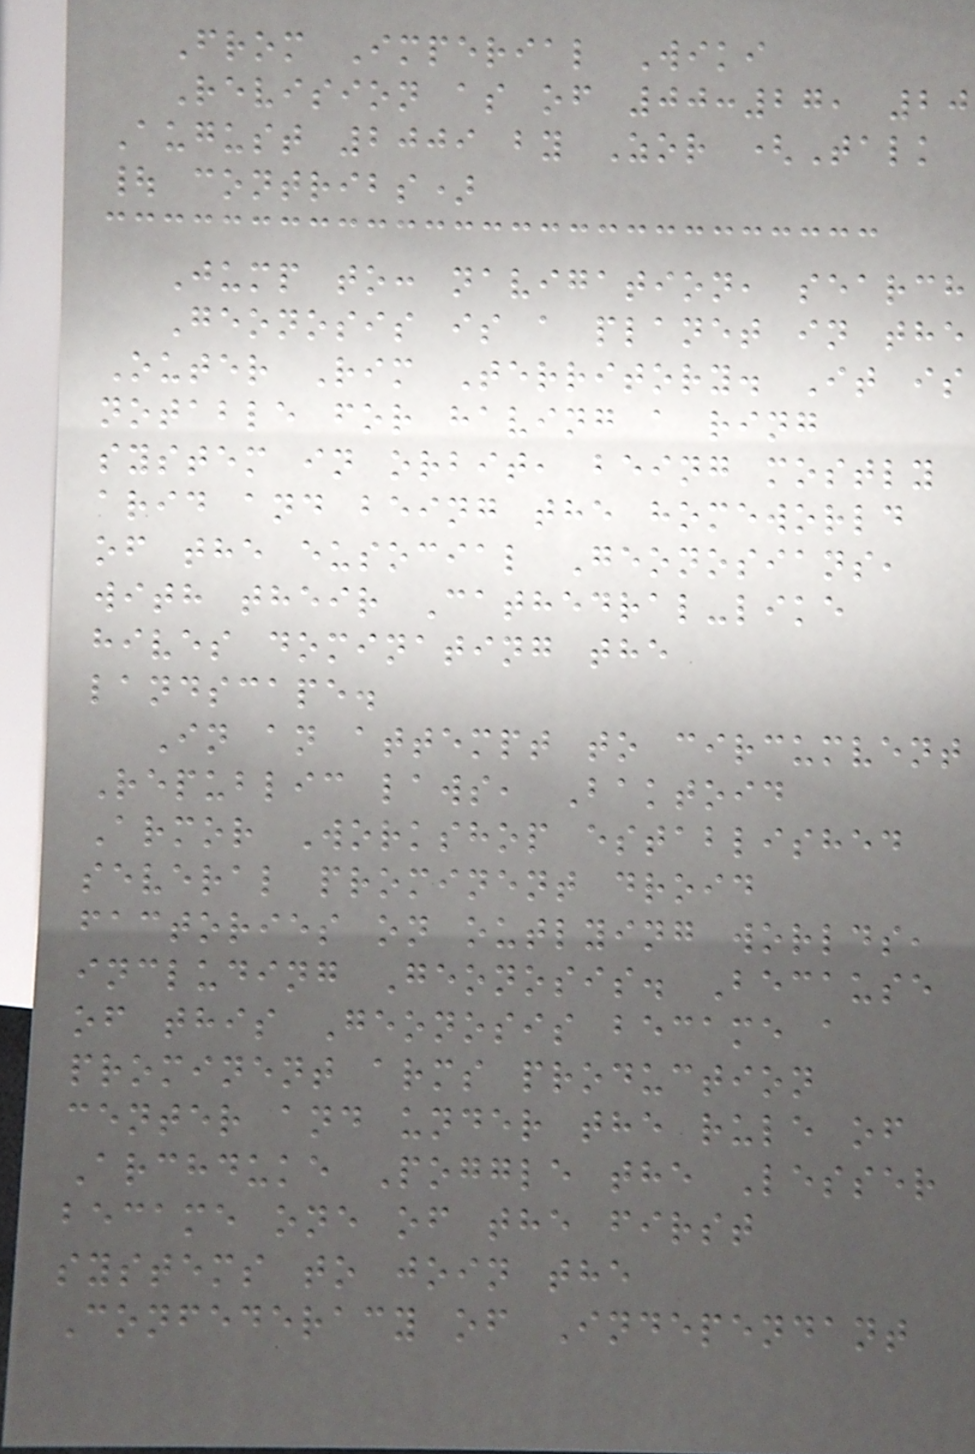From Imperial Wiki
Revision as of 00:27, 20
August 2009 by Zor (Talk
| contribs)
Jump to: navigation, search
Geonosis is a planet in the
Outer Rim Territory. It is
notable for having a ring
system in orbit, being mostly
arid and being the homeworld
of the eusocial Geonosians,
with their Cathedral-like
hives dominating the
landscape.
In an attempt to circumvent
Republic laws, Baktoid
Armor Workshop established
several prominent droid
factories on outlying worlds,
including Geonosis. Because
of this Geonosis became a
prominent arms production
center and under the rule of
Archduke Poggle the Lesser
became one of the first
systems to join the
Confederacy of Independant
